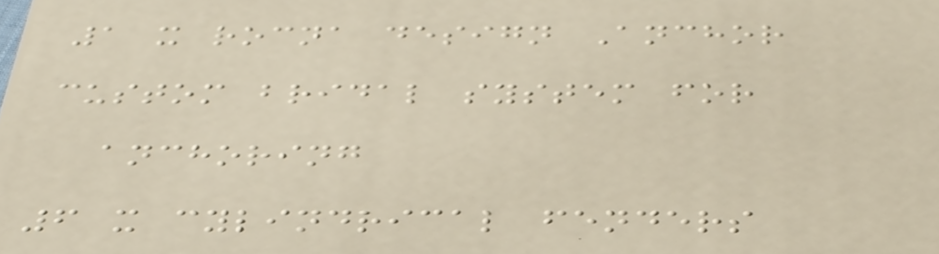1 x rocna design Anchor
custom bridal system for
anchoring
6 x cylindrical fenders
